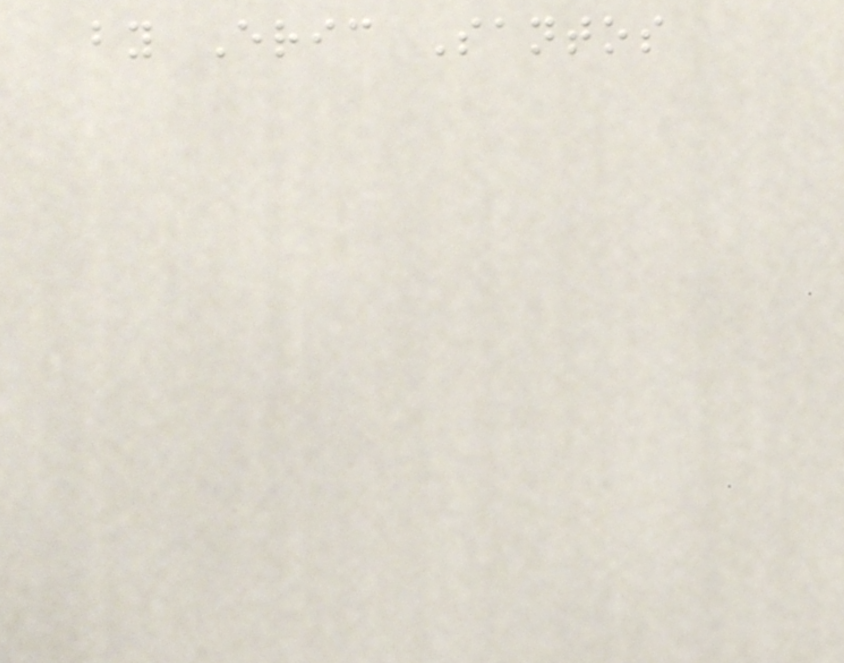by Eric Santos
